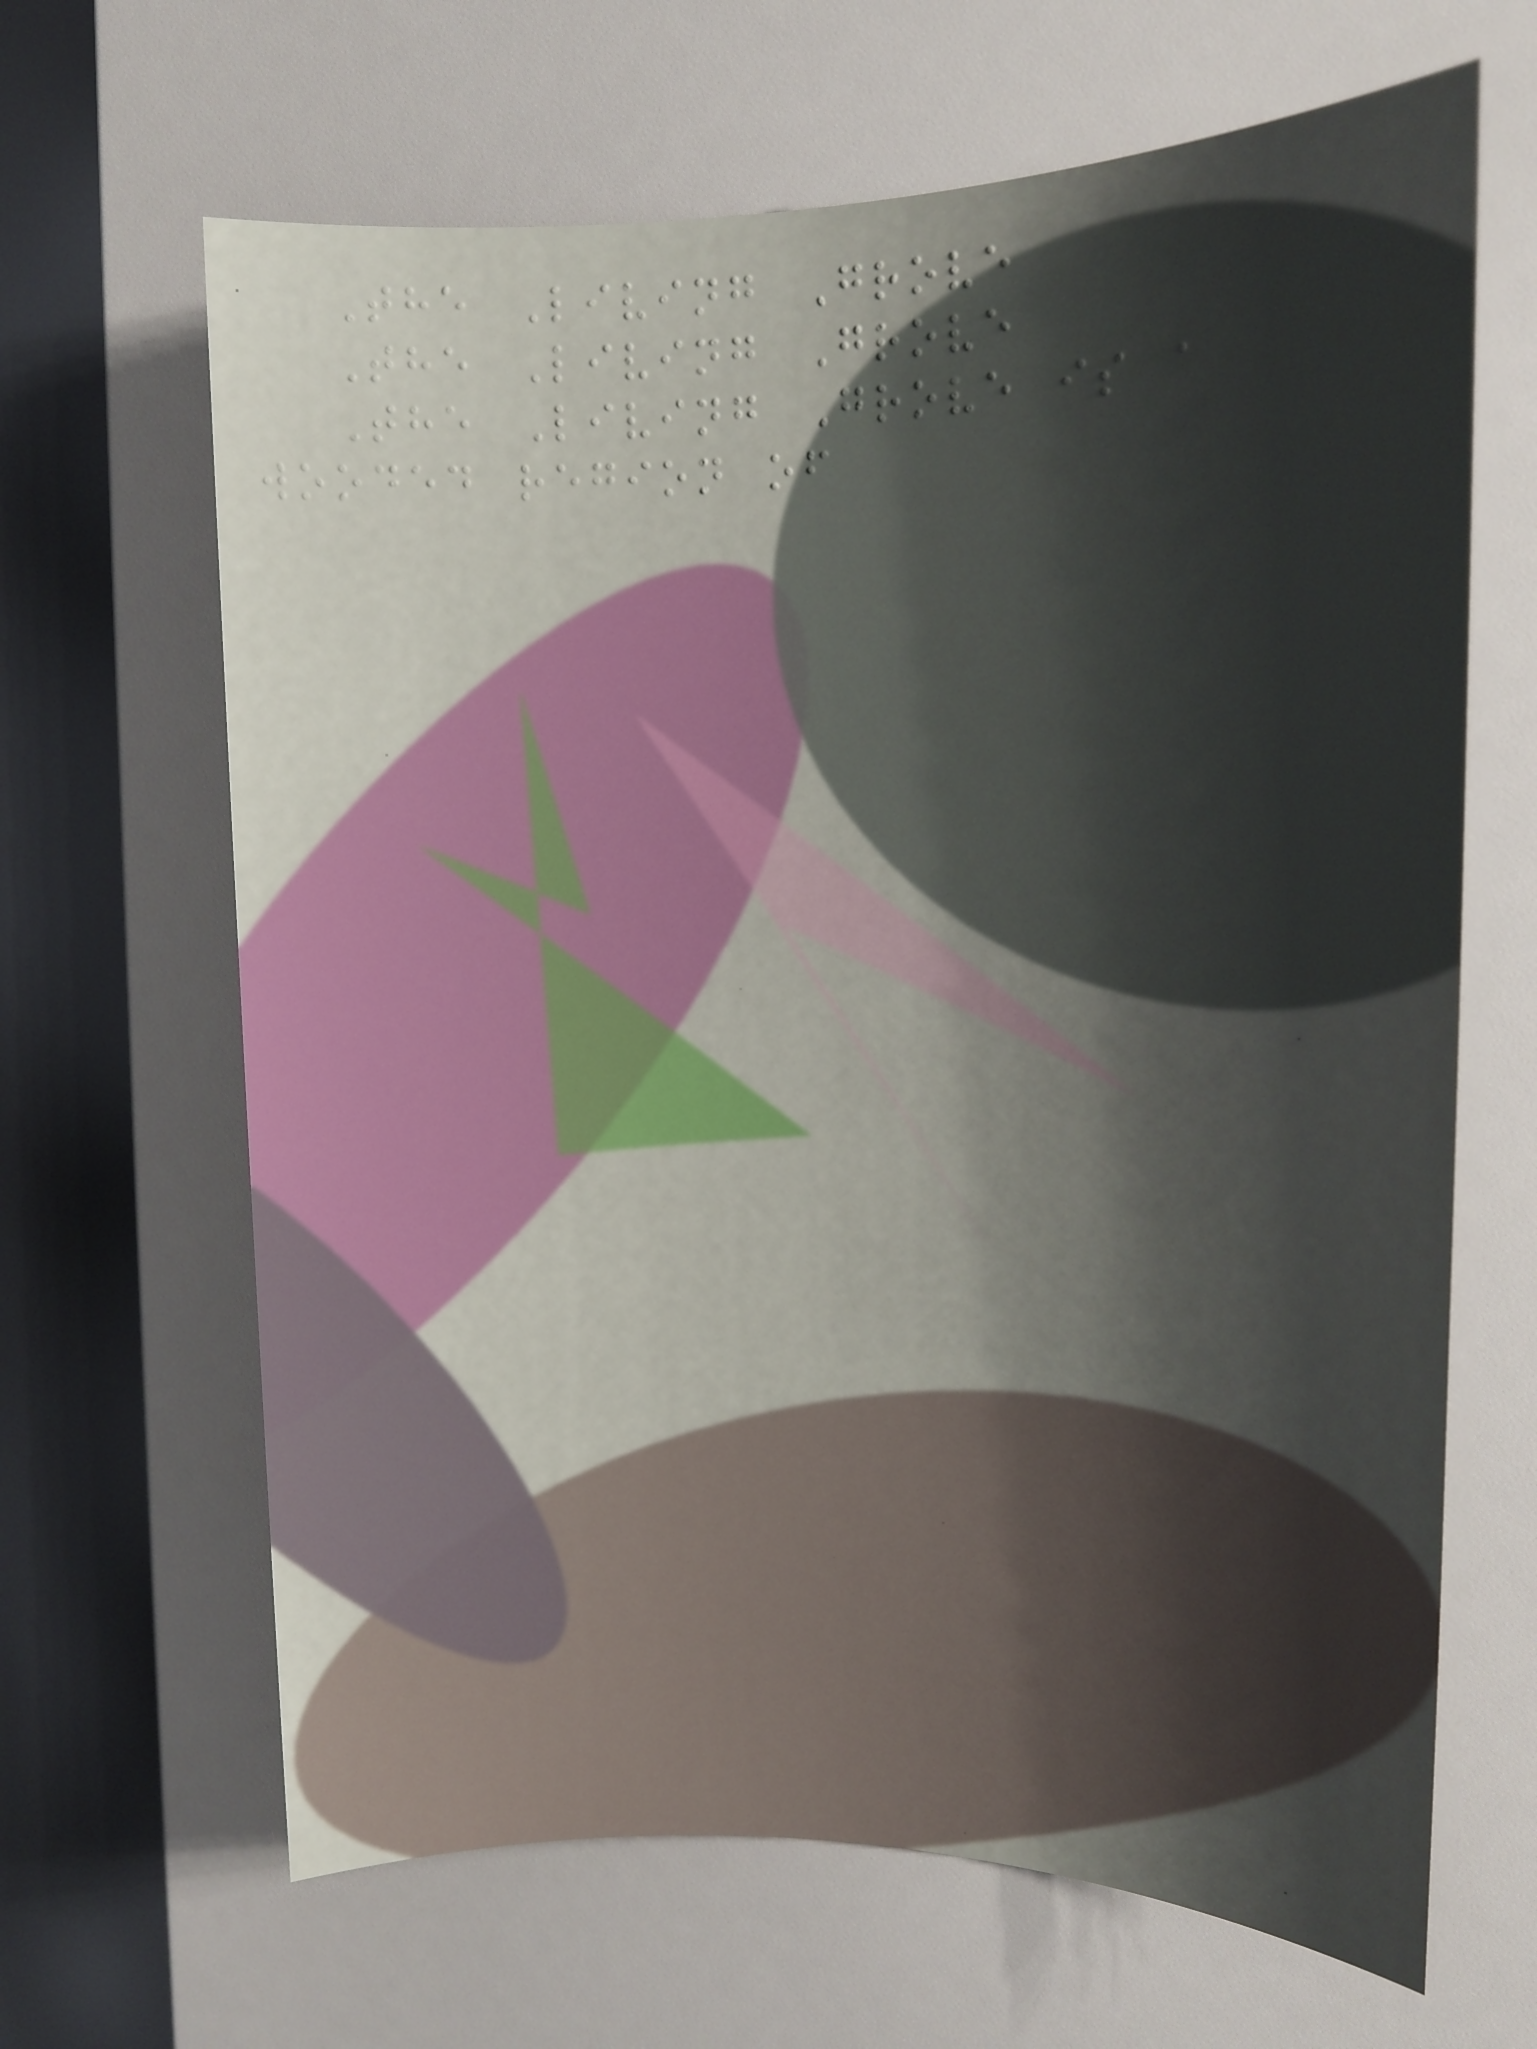The Living Grove
The Living Grove
The Living Grove is a
wooded region of
